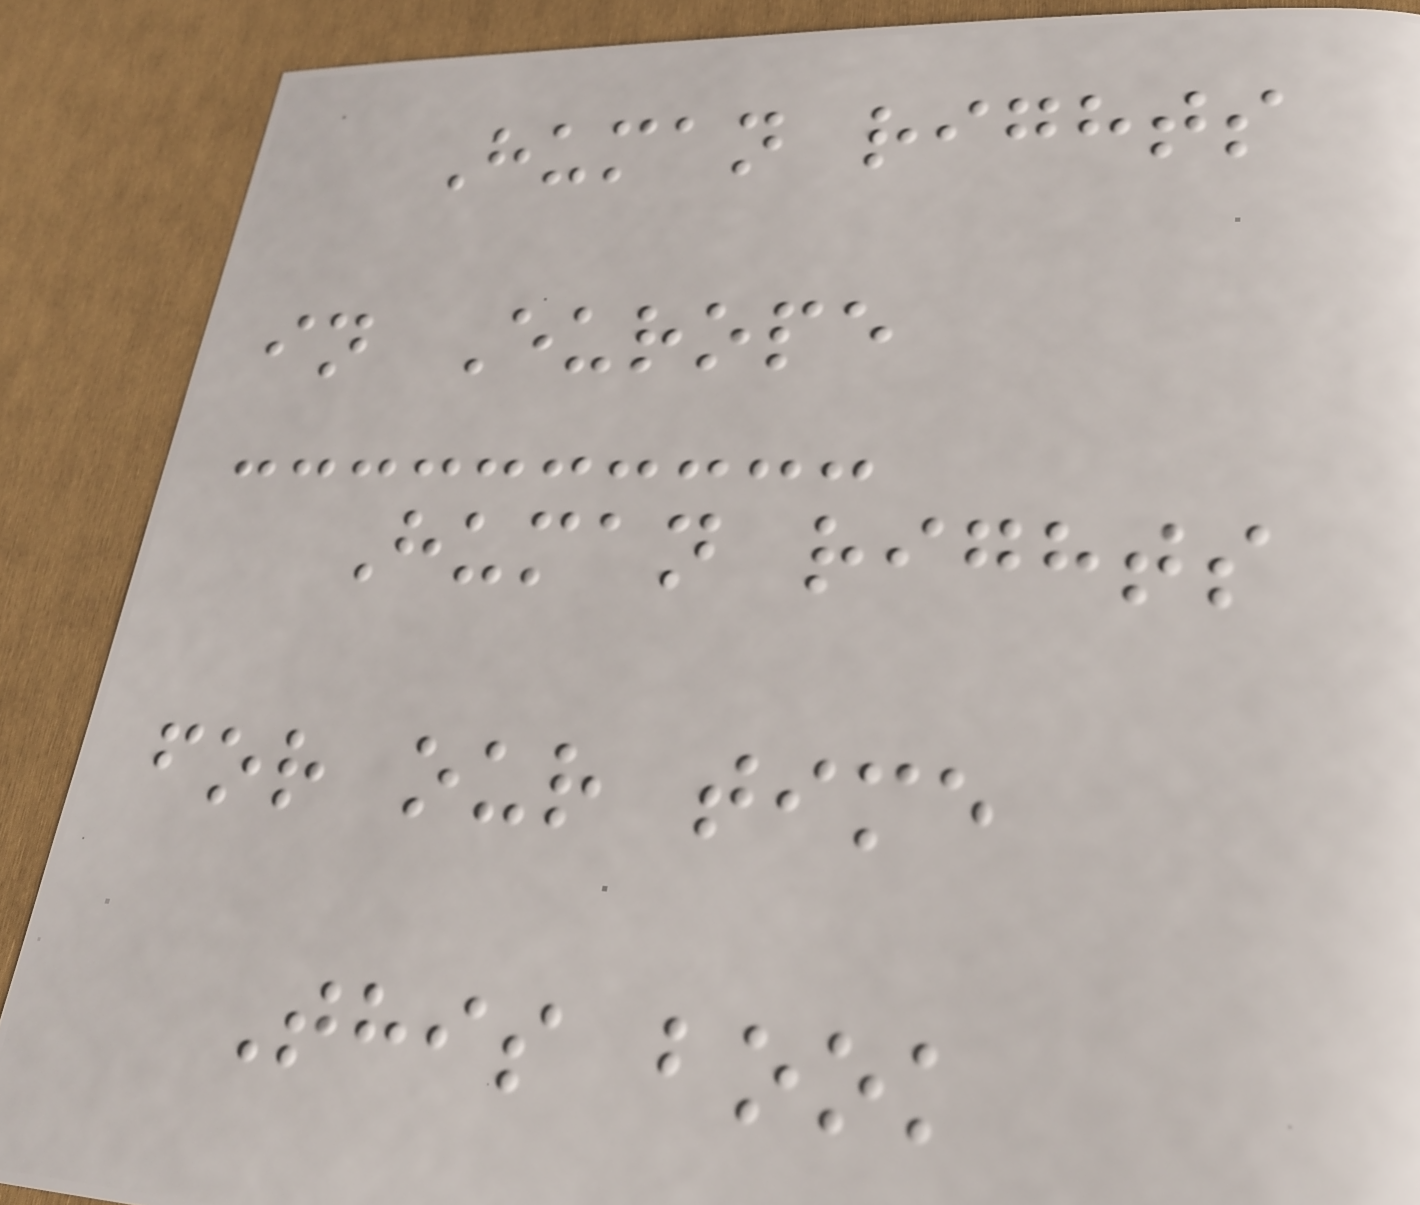Human rights
in Europe
Human rights
for our time
This book
